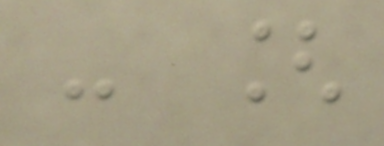- [
